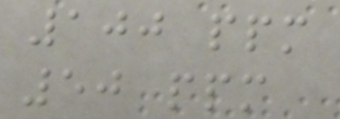100 ppm
50 ppm
